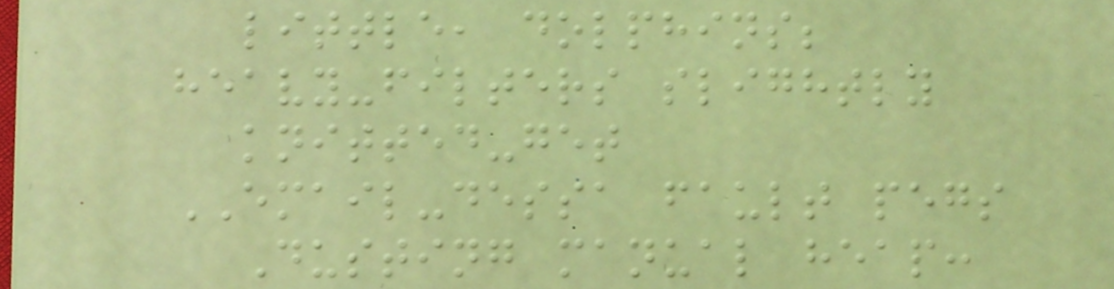little, dolphins;
heavy-filters slightly
knitted-get
EMAIL-dessa fault pegs
Dusting manual heap:
